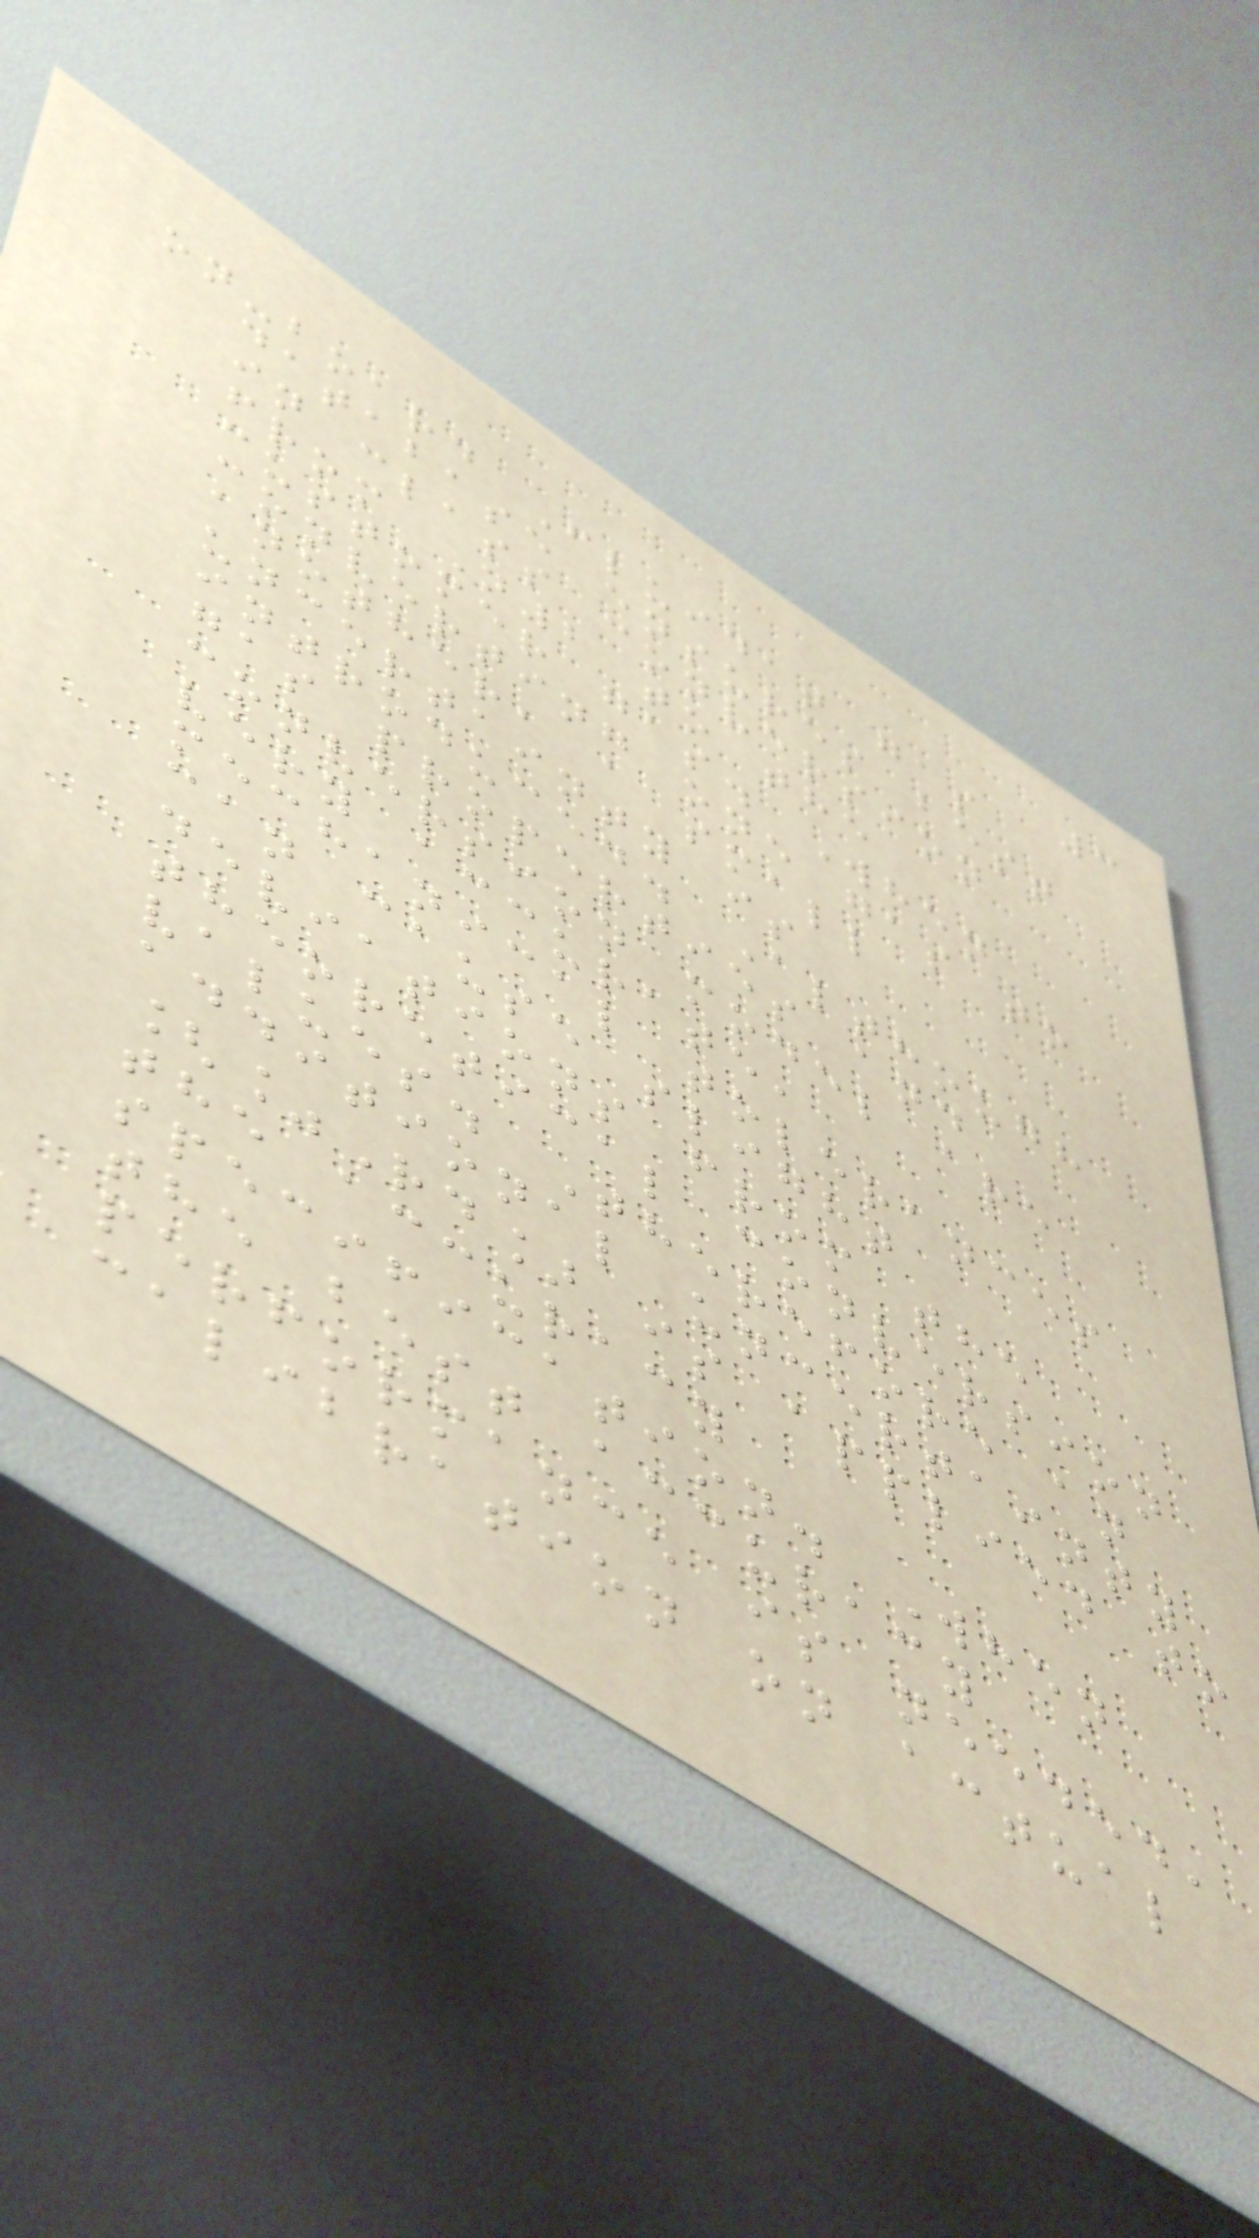3
on-board Fluidat gas
database ensures best
in class conversion
from N2 to the
customer gas. When
converting one gas to
another, a small
uncertainty is
introduced. Although
gas properties and
conversion model are
very accurate,
mechanical tolerances
can cause slight
deviations from the
theoretical conversion
values. Therefore an
additional uncertainty
[%Rd] is applied to
the accuracy
specification. When
the best accuracy
performance is needed,
calibration on actual
